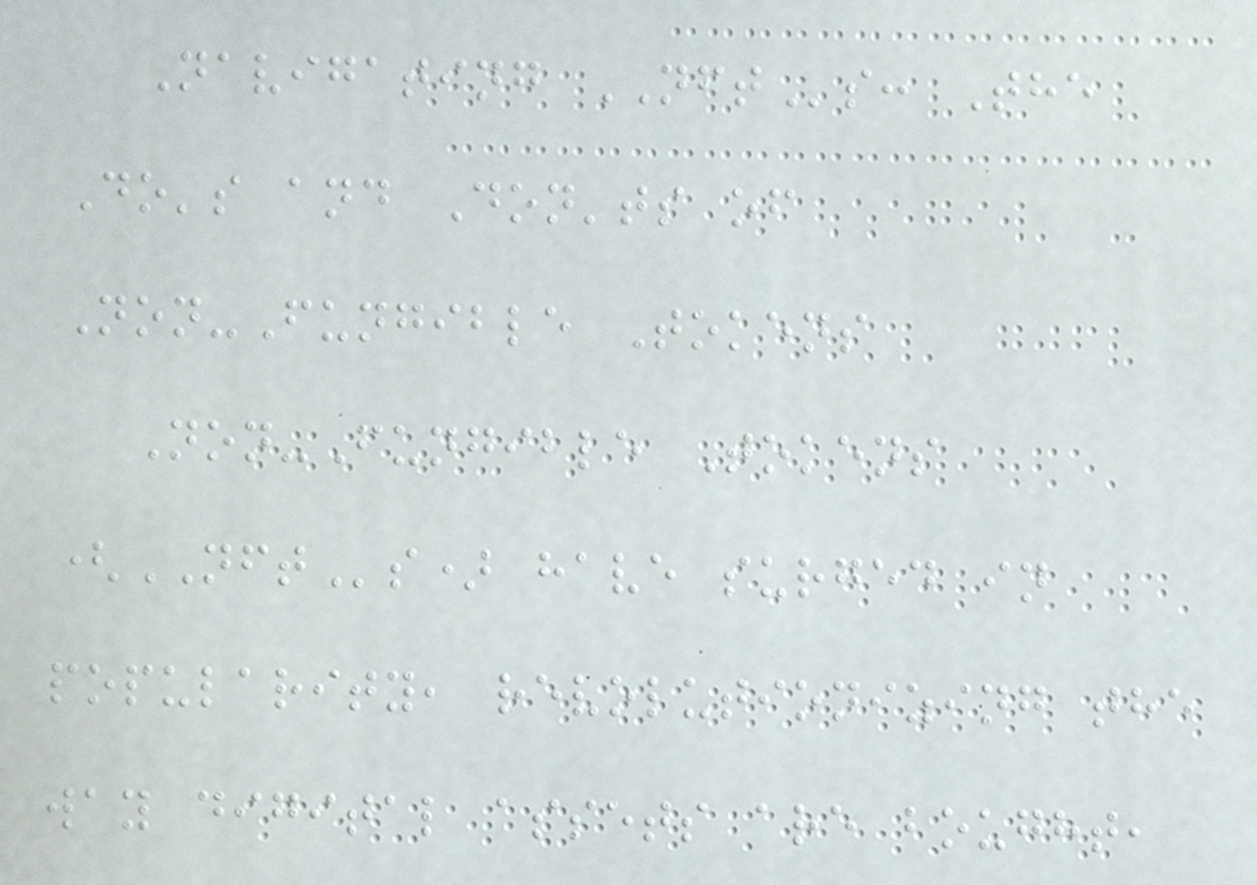Navigating NFTs: The
Do's and Don'ts of
Non-Fungible Tokens
Non-Fungible Tokens
(NFTs) have surged in
popularity, revolutionizing the
way digital assets are bought,
